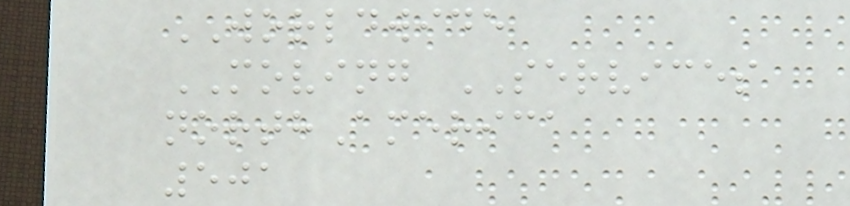WORLDWIDE
MOVING SERVICES
northAmerica
501
